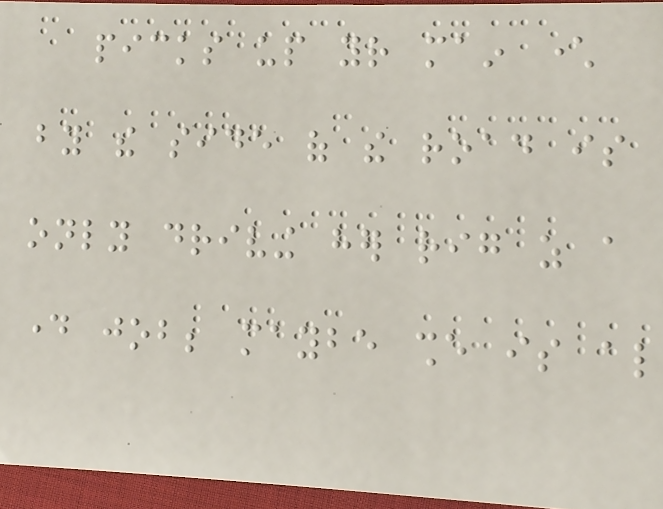picks up your main character
by the side of the road is
only driving her rig as a
day job; maybe she is also
